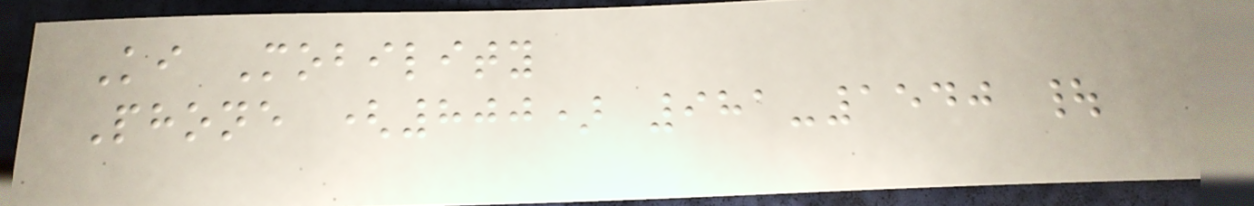Ki Mobility
Phone (800) 981-1540 |
